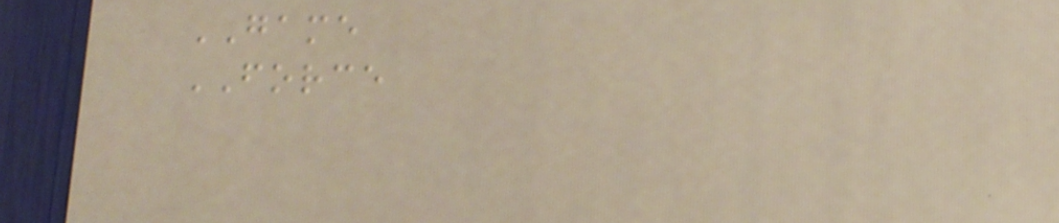GAME
FORCE
